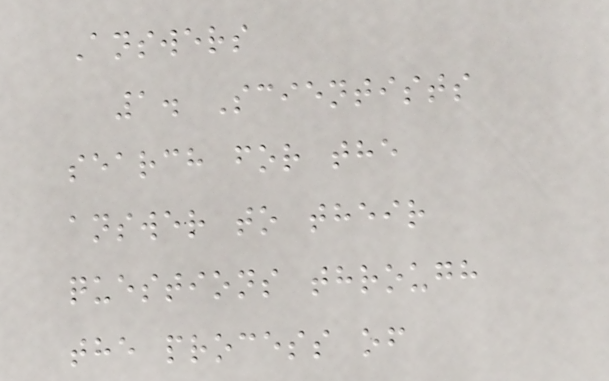Answers
1. Scientists
search for the
answer to their
questions through
the process of
